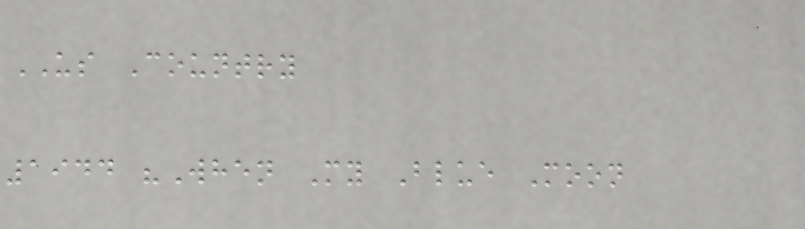US Country
1944 "When My Blue Moon
